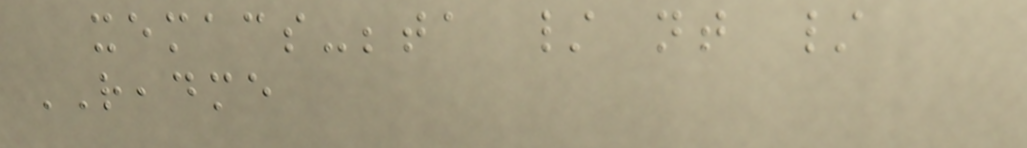xemacs-beta / nt /
README
